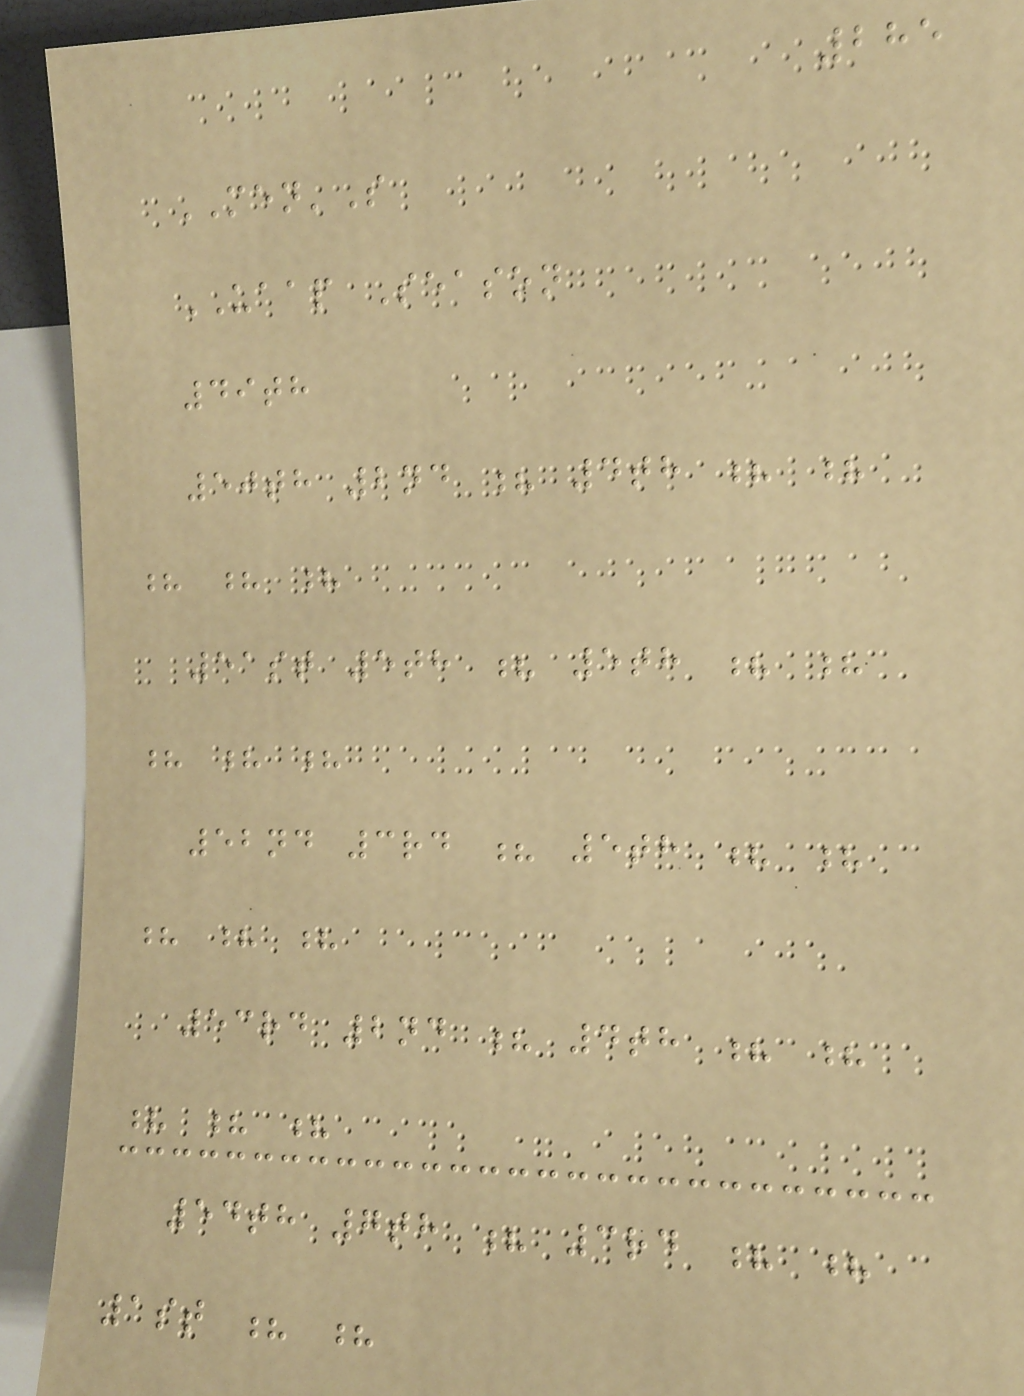285
MEN'S
UAAP Season
49th
50th 2nd ? 4th ? ?
? ? ?
51st 5th ? 5th ? ?
? ? ?
52nd 3rd ? 5th ? ?
? ? ?
53rd 2nd ? 4th ? ?
? ? ?
54th 7th ? 3rd ? ?
1st ? ?
